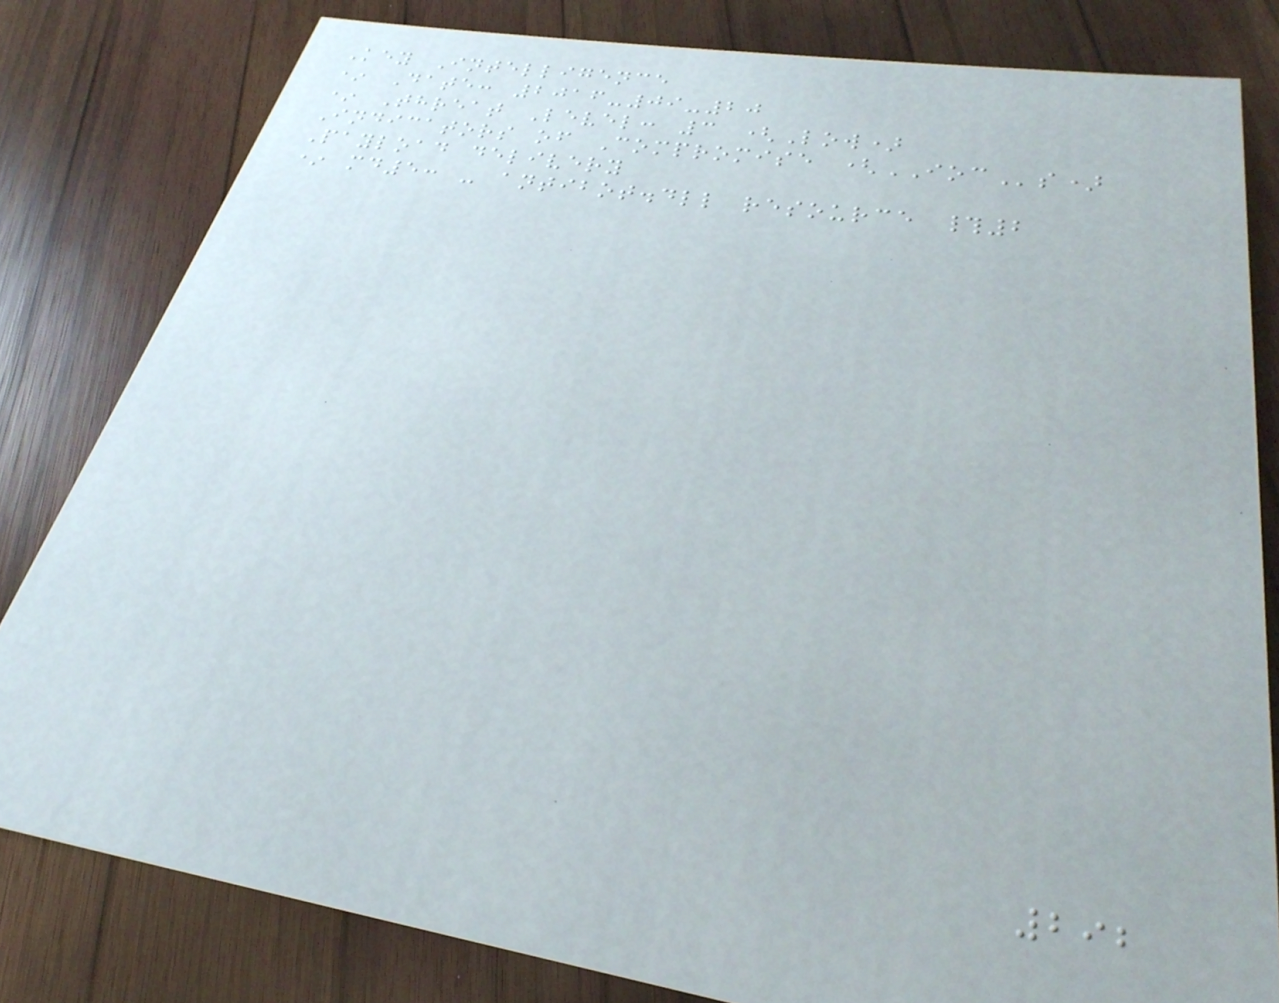Key Intelligence
* Date: 2016-09-20
* Threat Level: 3 (Low)
Indicators of Compromise (IOCs)
Payload delivery
* md5: - antibot.dll resource #2
292
